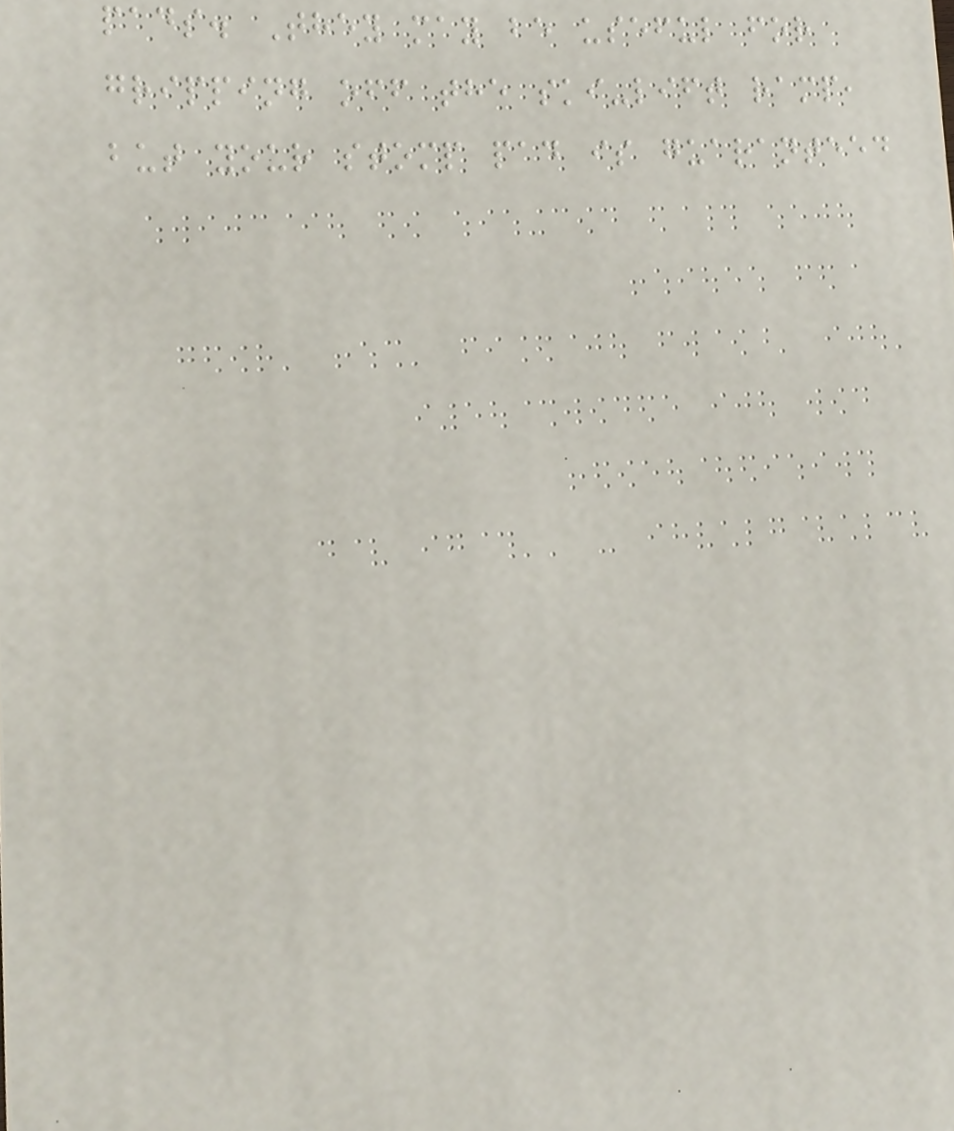pads. They may be useful for
gripping off the ski-lift ramp,
but your stomp pad is guaranteed
